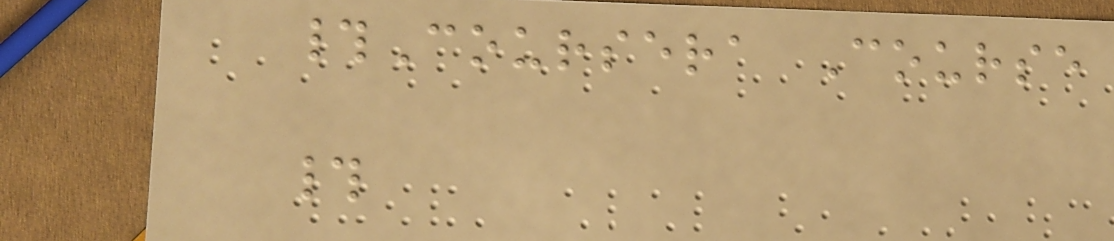#Coursera Course
#
